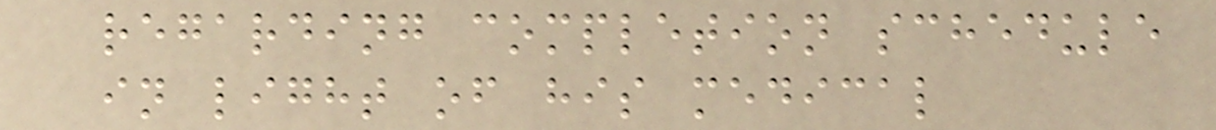regarding completion schedule
in light of his medical
